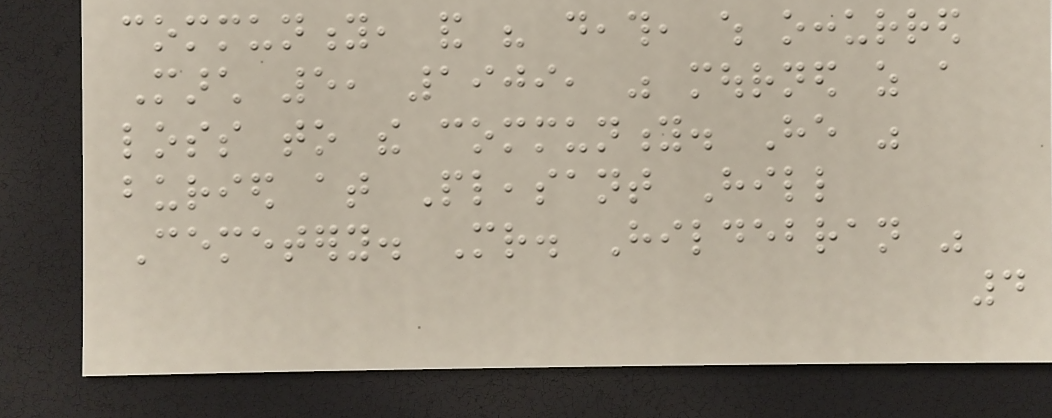community, and his death, which occurred
March 5, 1909, was mourned as a
loss to the community. He was
buried at Pleasant Hill
Cemetery. Mr. Hildebran was
4
